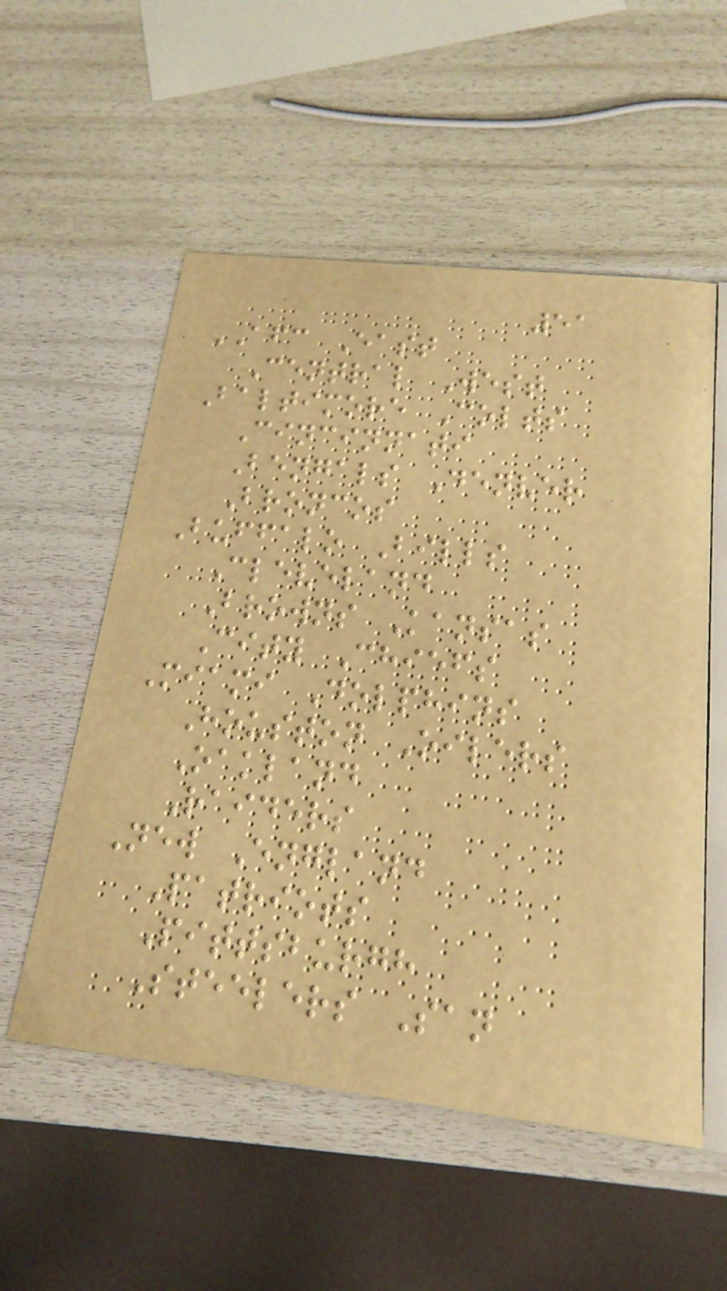51
AFC East
Central West
Baltimore Colts
Cincinnati
Bengals Denver
Broncos
Buffalo Bills
Cleveland
Browns Kansas
City Chiefs
Miami Dolphins
Houston Oilers
Oakland
Raiders
New England
Patriots
Pittsburgh
Steelers San
